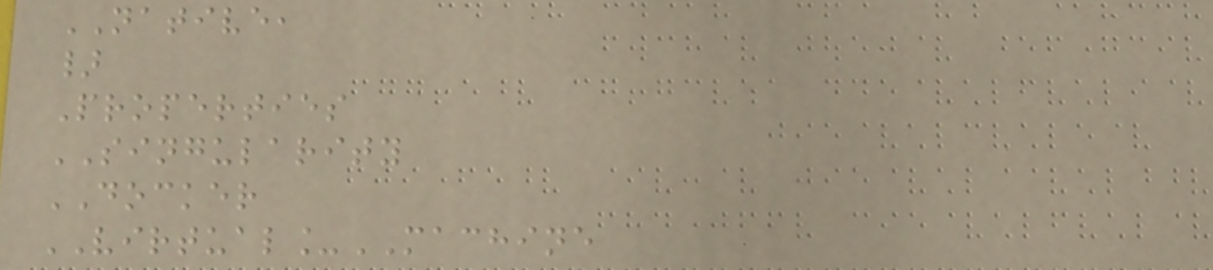NATIVE,
}
Properties
SINGULARITY
DOCKER
VIRTUAL_MACHINE
